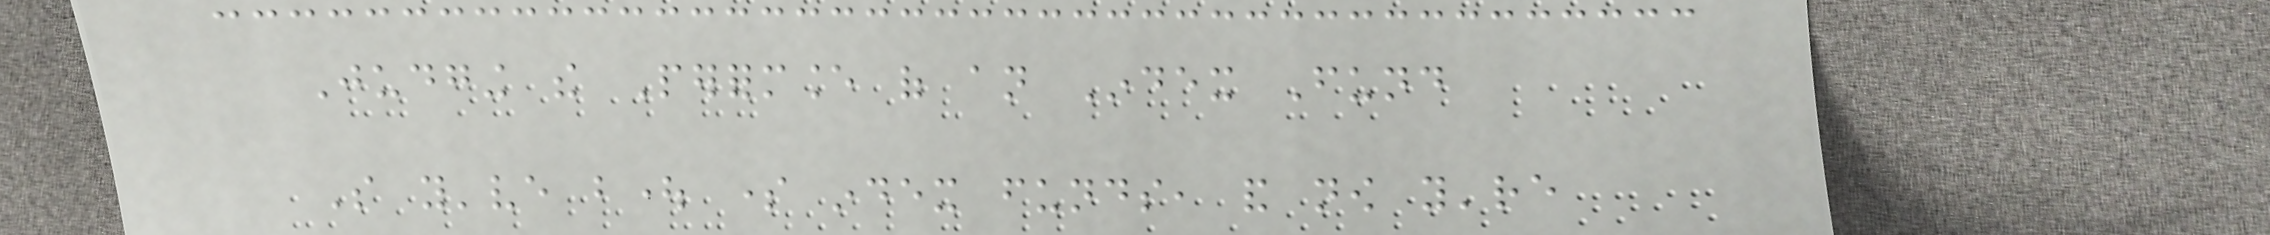Judging the Performance of an Index Fund
So you've bought some index funds, and now you're
